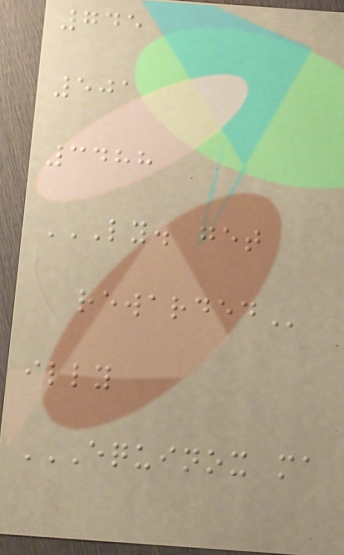745
501
3488
LY. GET
REWARDED
illy
EQUINOX MA
